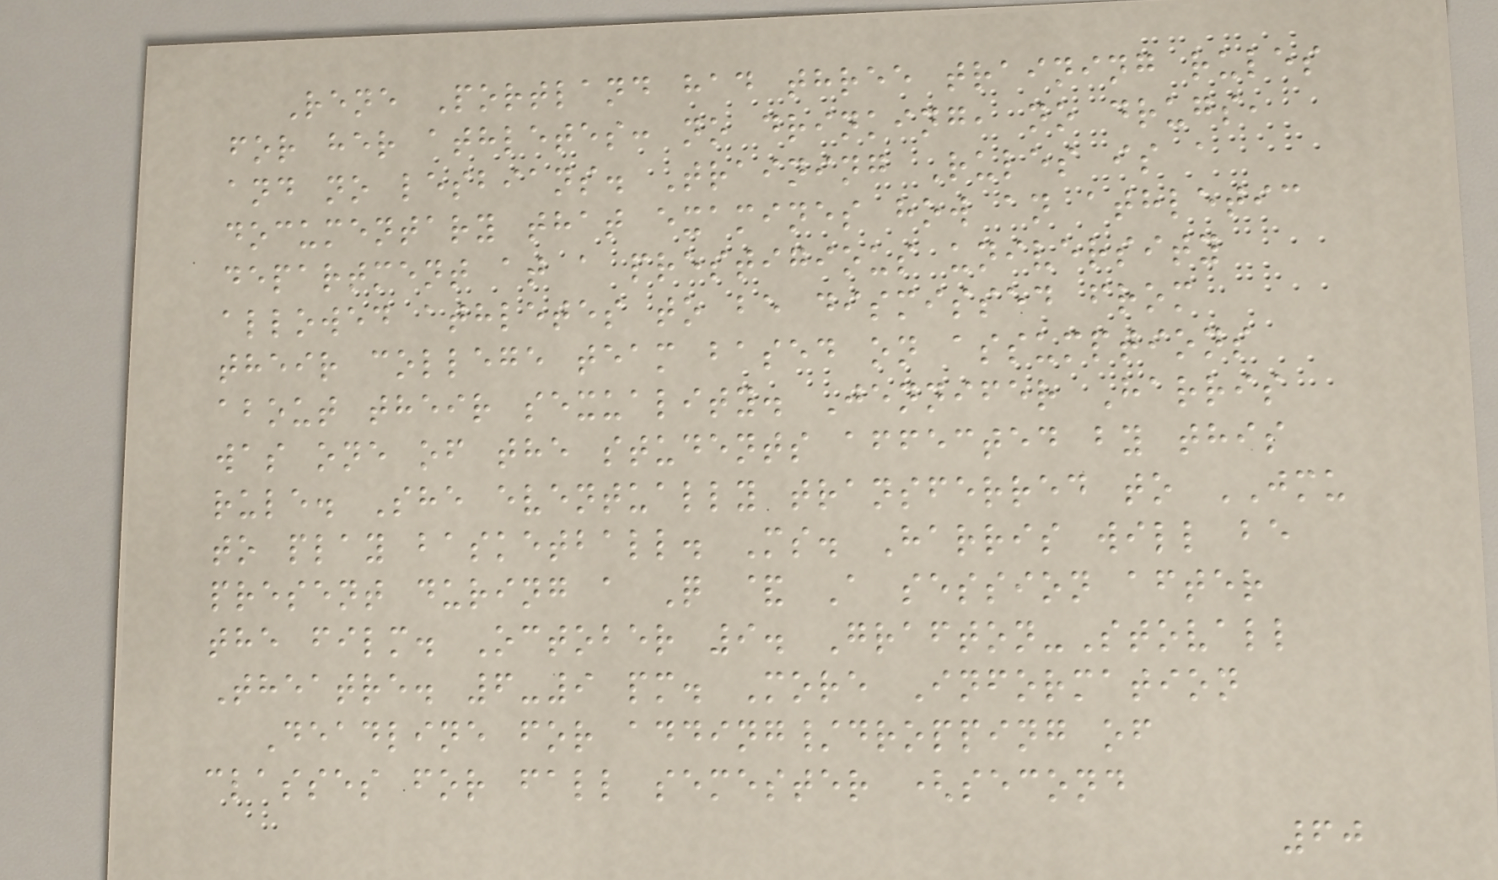Rene Portland had three training rules
for her athletes: no drinking, no drugs,
and no lesbians. Training Rules is a
documentary that examines how an athletic
department at a prestigious university
allowed athletes to be dismissed from
their college team based on assumptions
about their sexuality. Jennifer Harris
was one of the students affected by this
rule. She eventually transferred to JMU
to play basketball. Ms. Harris will be
present during a Q & A session after
the film. October 9. Grafton-Stovall
Theatre. 6-9 pm. More Information
Deadline for adding/dropping of
classes for fall semester (second
60
